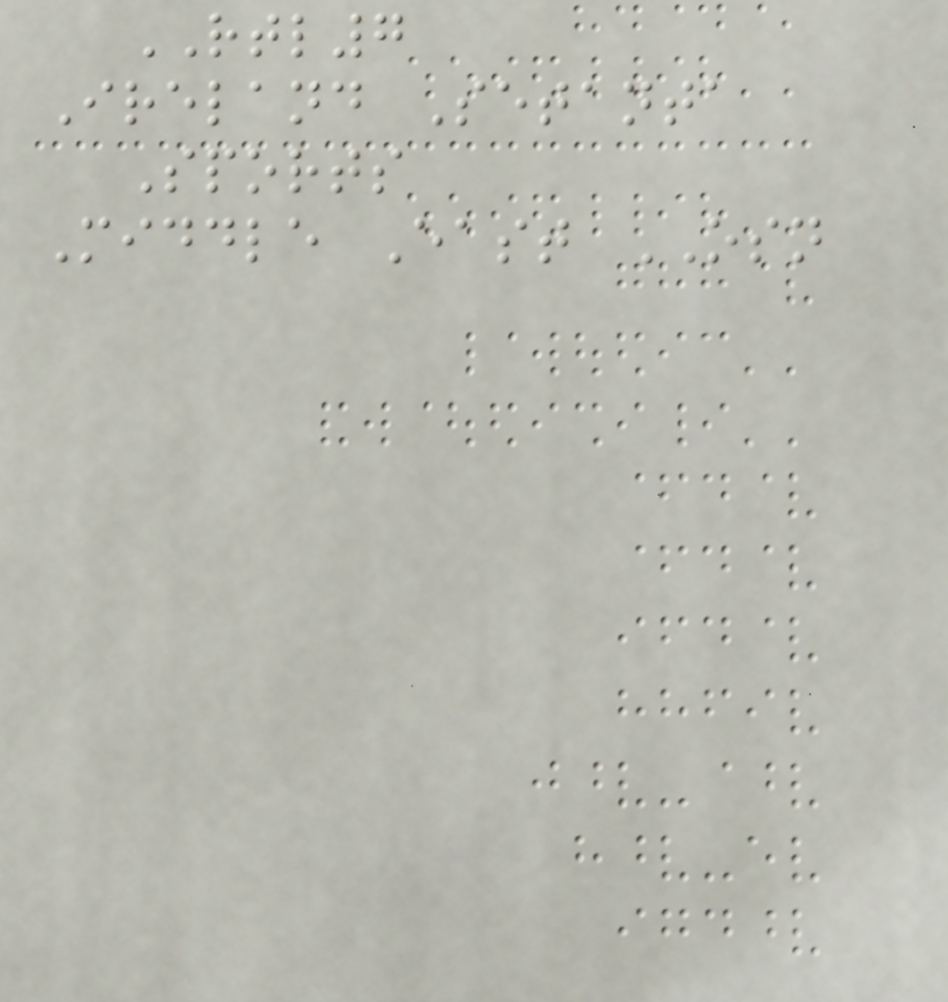RTL7
Ireland Setanta
Sports
Middle East OSN
